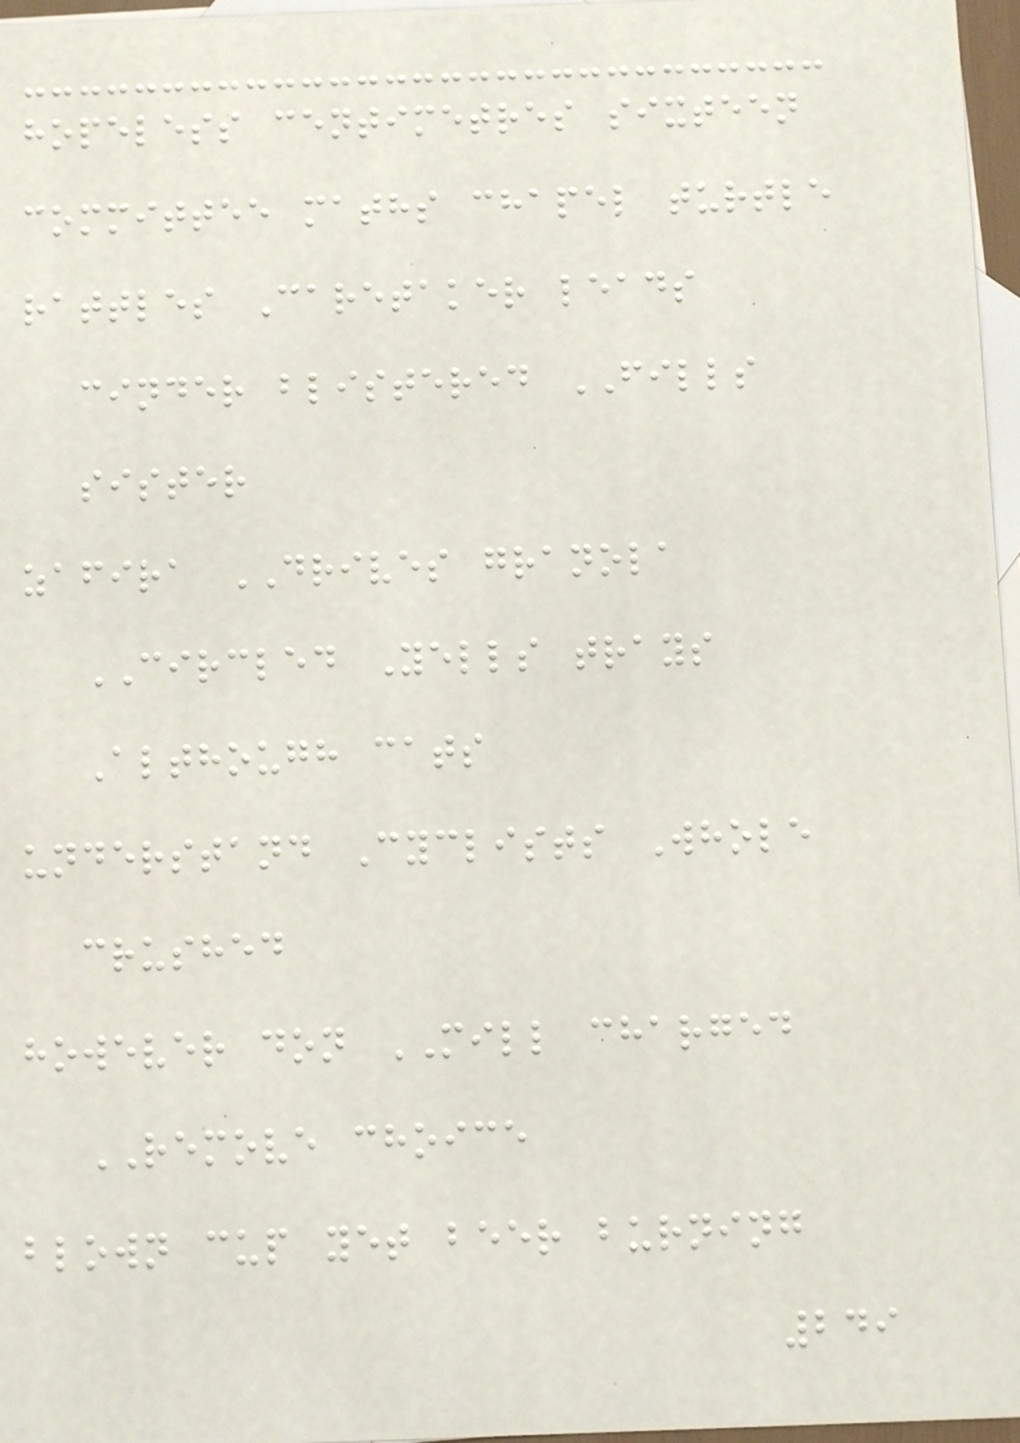hopeless centimetres sixteen
committee maths chapel turtle
rattles Caretaker leads
cinder blistered FILLS
sister
zafira DRIVES granola
CIRCLED Yells trays
Although cats
understand Cyclists Whole
crushed
however don MILL charged
REMOVE choice
blown cup yet beer burning
249
